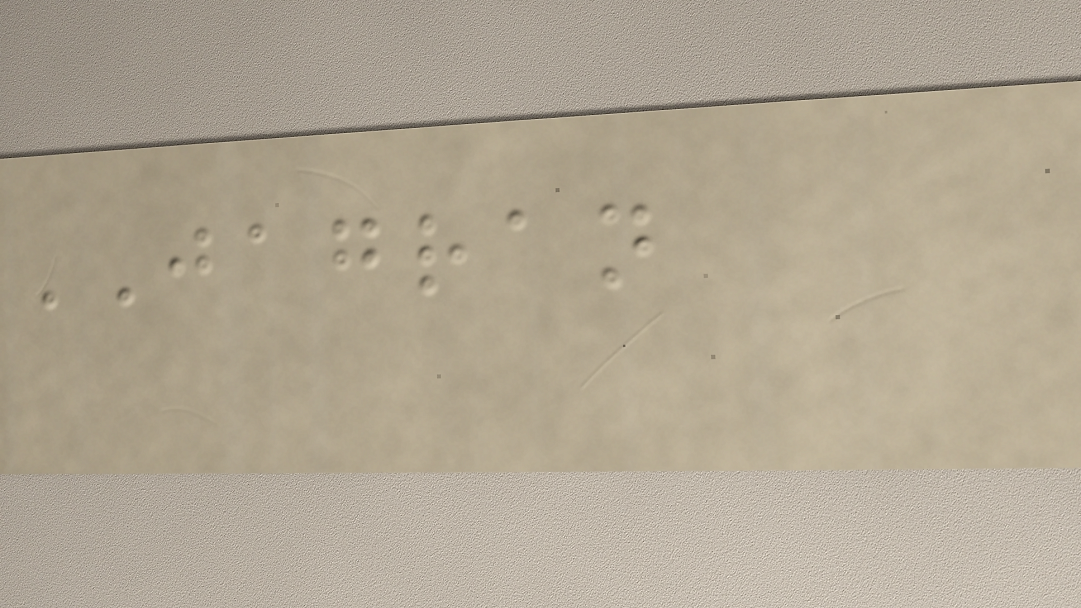JAGRAN
